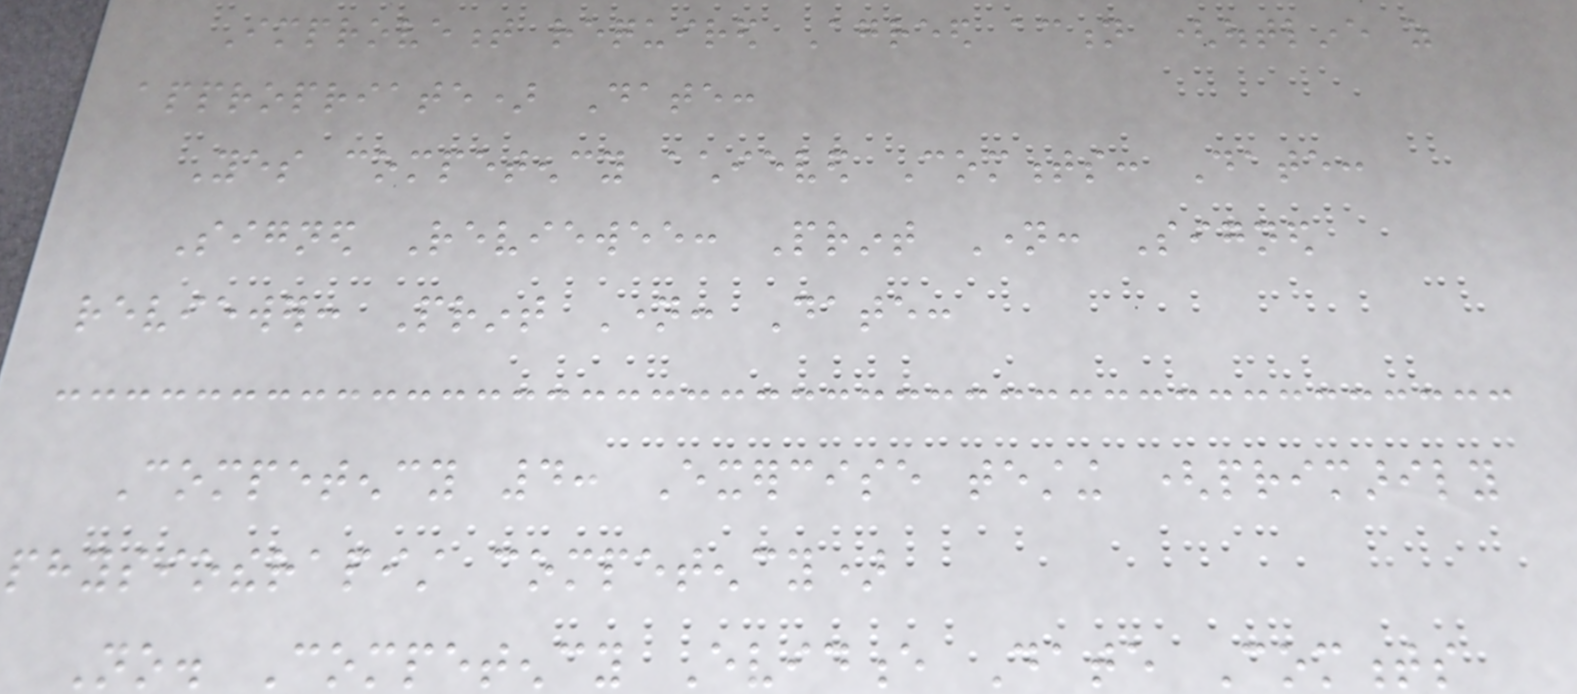Improvement required Agreed action (outline as
appropriate) Date:
Yes competency achieved Comments: Date:
Signed Reviewee: Print Name: Signed
reviewer: Print Name: Date:
Competency 4: Exercise testing (primarily
physiotherapist competency)
No. Competency Evidence Date Comments
